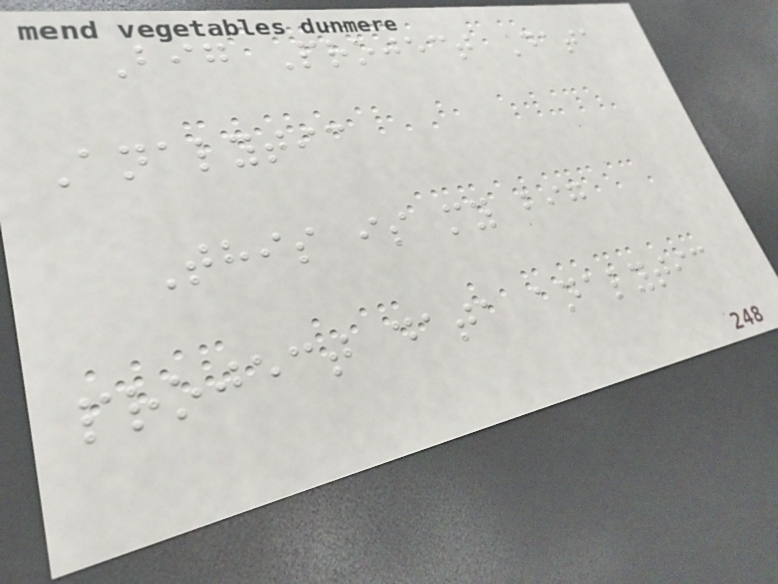Big Project Data
Analytic
This is my big
project data analytic
